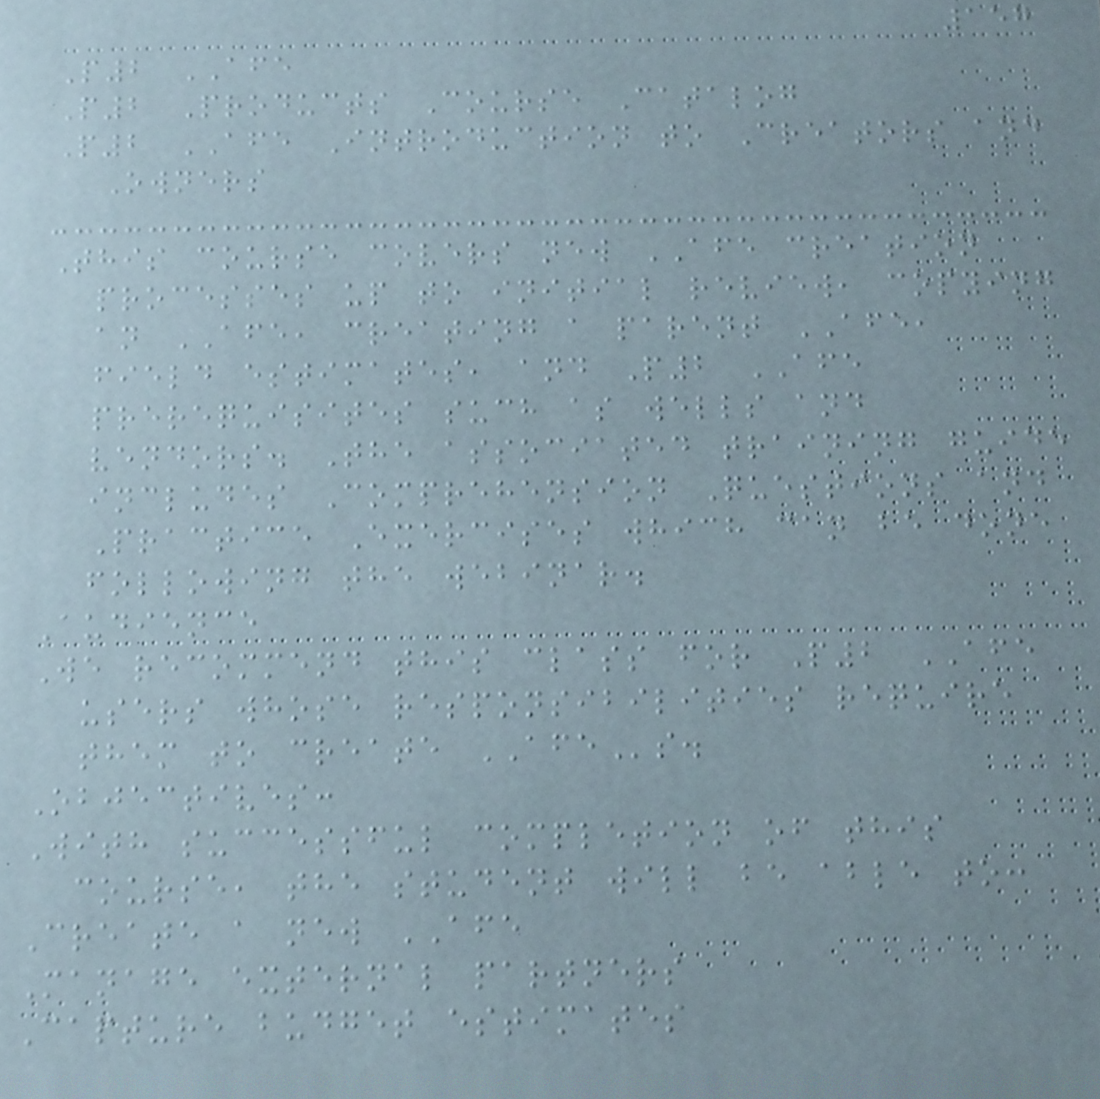157
P2 AFE
P2 Products Course Catalog
P2 AFE Introduction to Creators and
Owners
This course covers new AFE creation
processes up to initial review, copying
an AFE, creating a parent AFE,
field estimates, and P2 AFE
prerequisites such as wells and
vendors. The associated training guide
includes Comprehension Questions and
Practice Exercises which can be done
following the webinar.
Audience
We recommend this class for P2 AFE
users whose responsibilities require
them to create AFEs.
Objectives:
With successful completion of this
course, the student will be able to:
Create a new AFE
Manage external partners
Capture budget estimates
